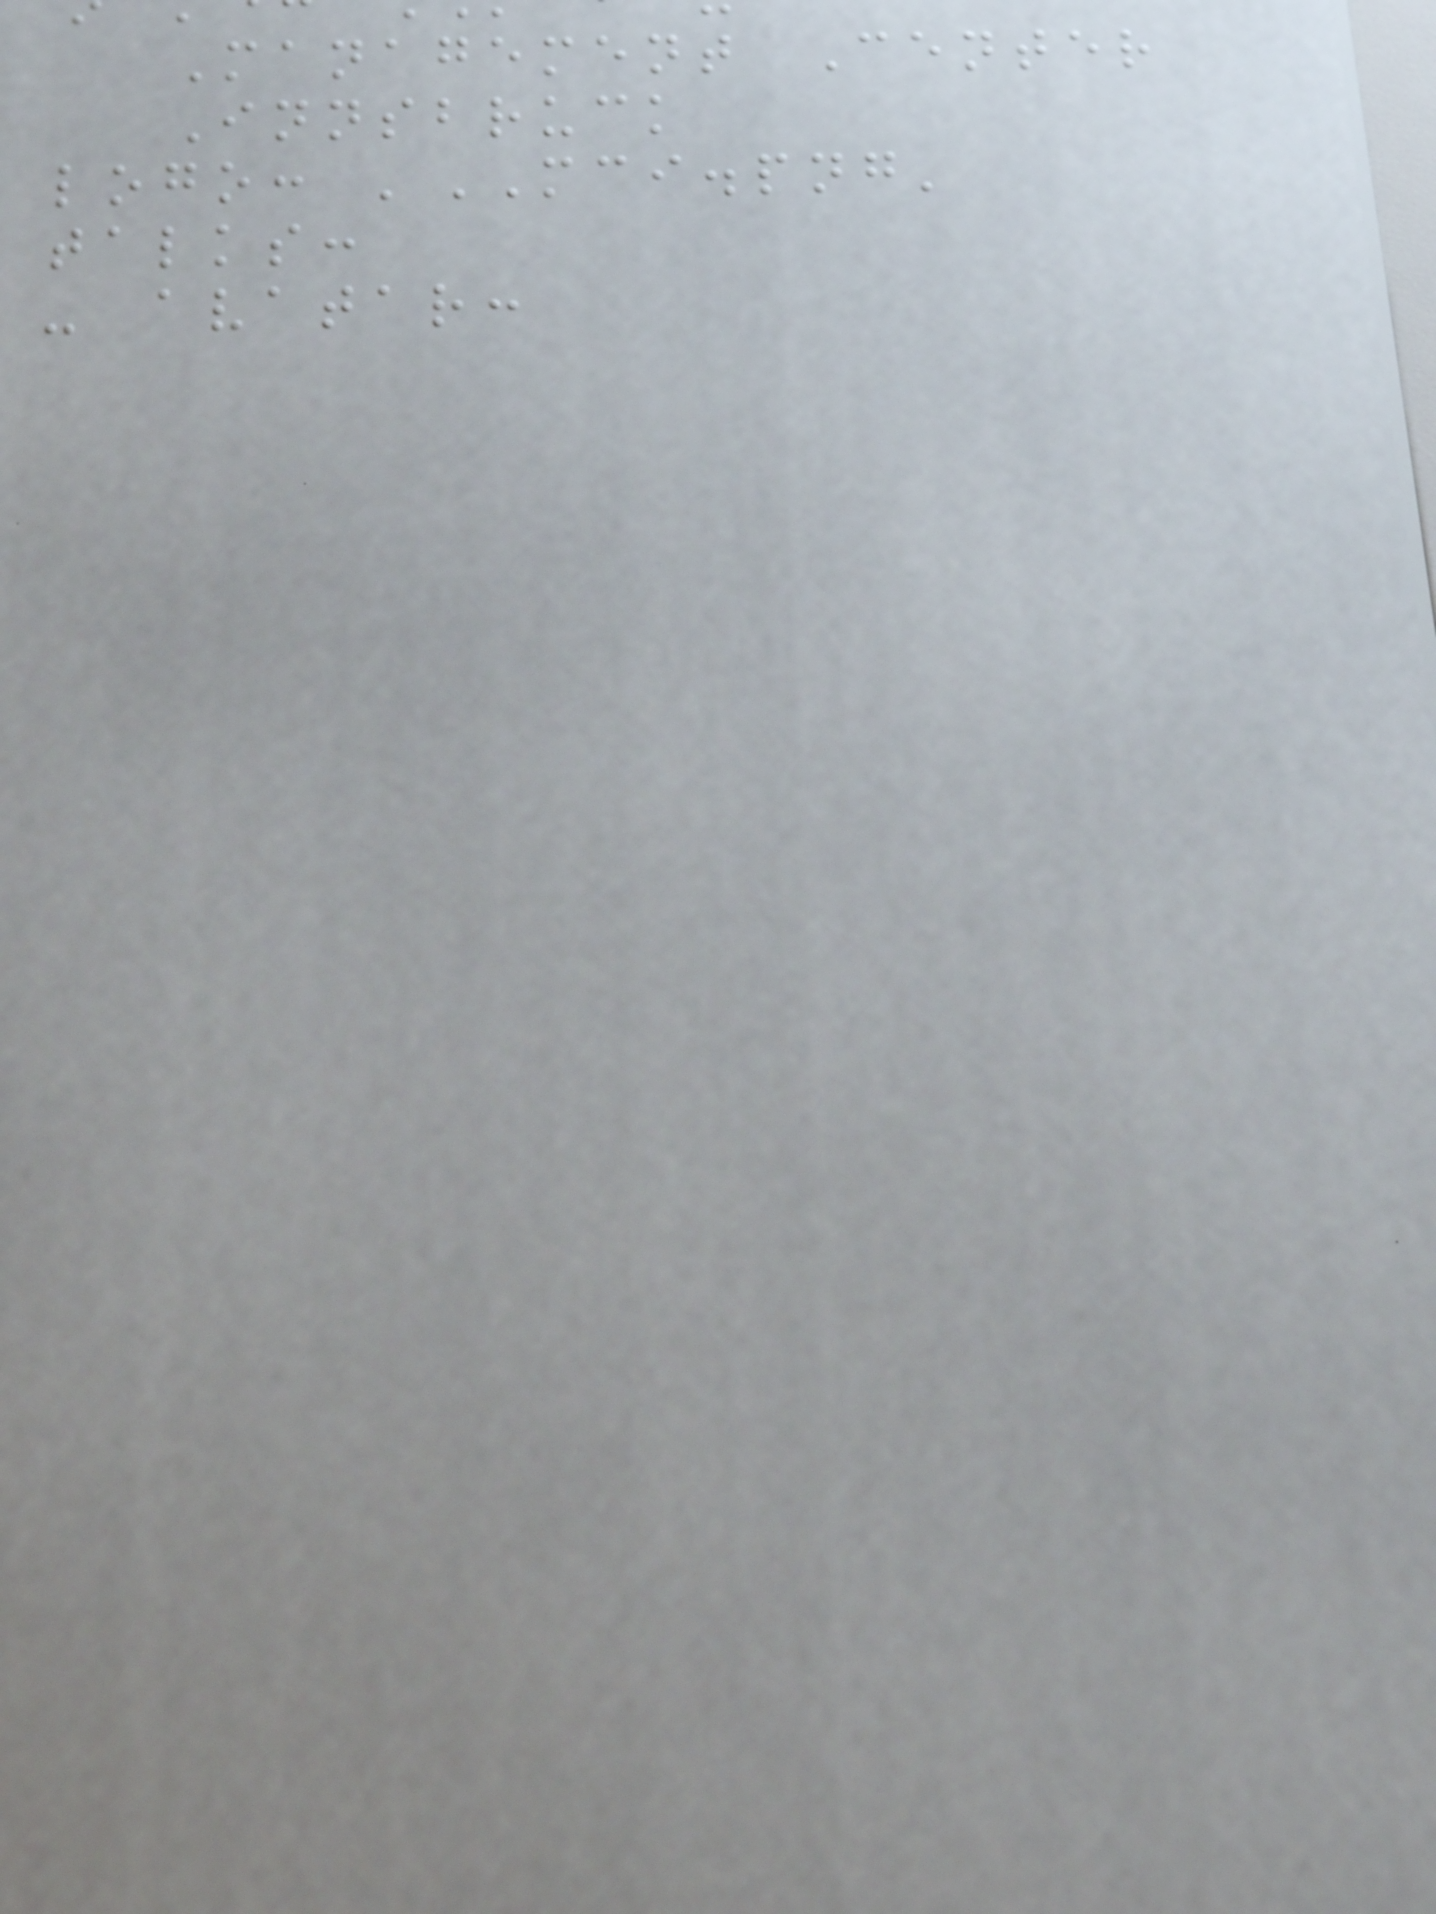Management Center
Innsbruck
logo: 'MCI.png'
talks:
- avatar:
